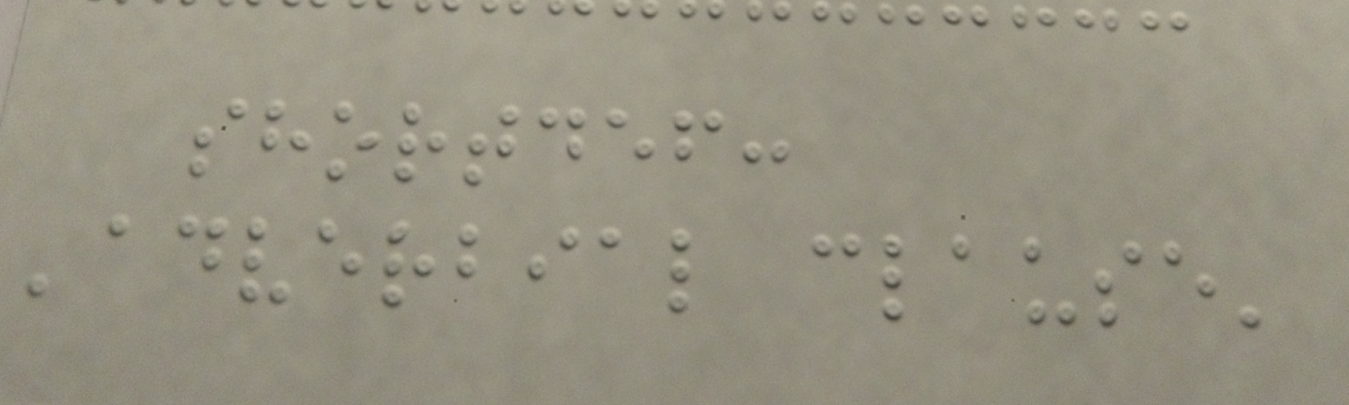shortdef:
'adverbial clause'
